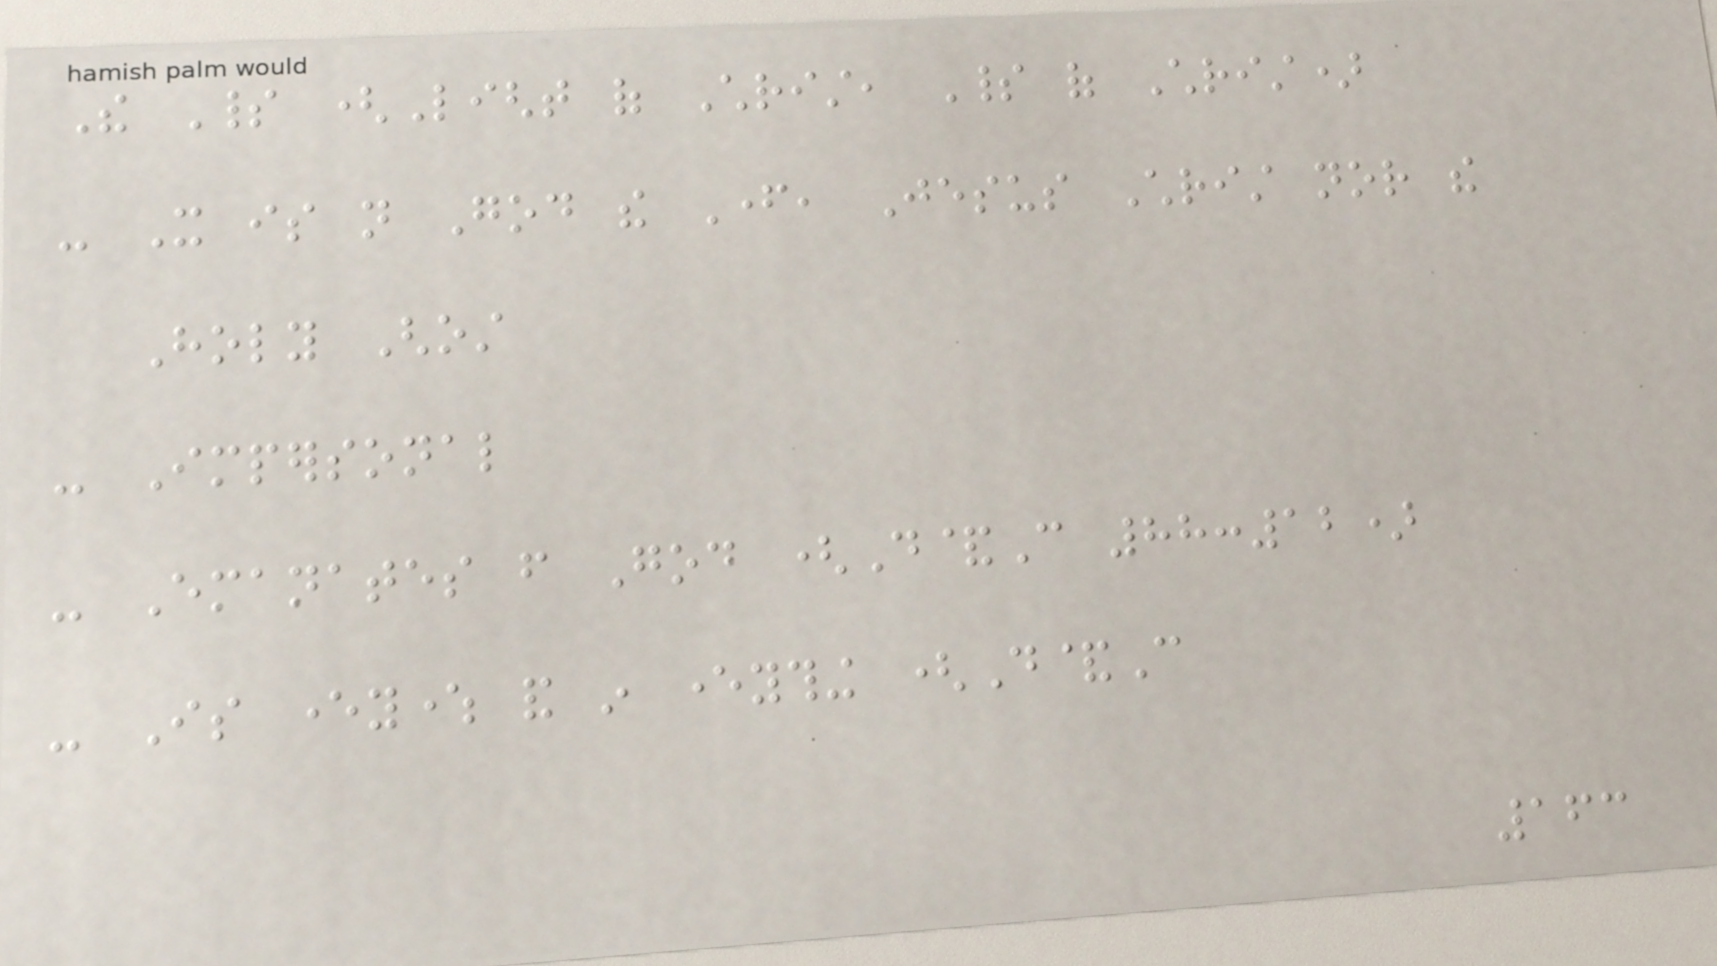The Spirit (Light of Christ, Spirit of Christ)
- It is not God the Father, Jesus Christ nor the
Holy Ghost
- Impersonal
- Emanates from God (D&C 88:12)
- Is everywhere and in everything (D&C
163
